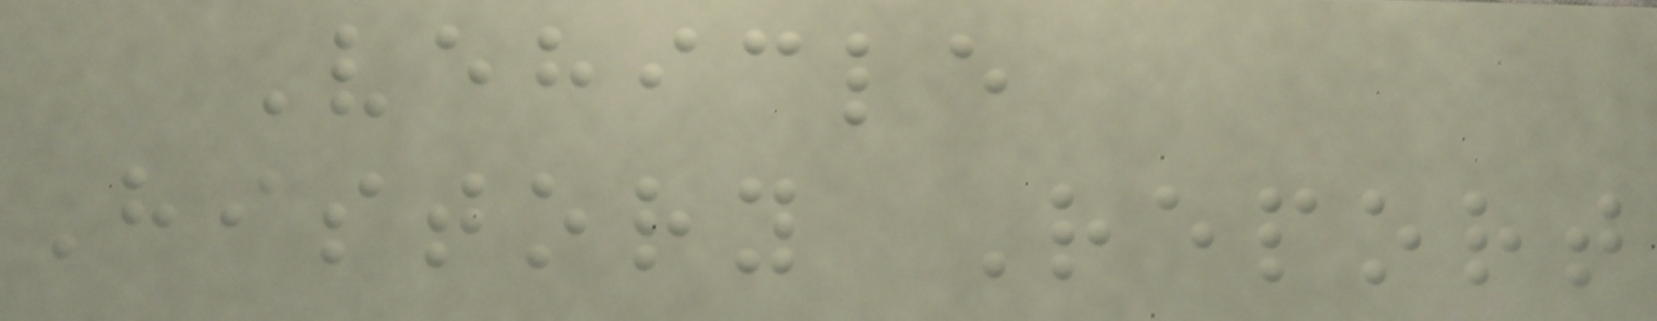Vehicle
History Report
